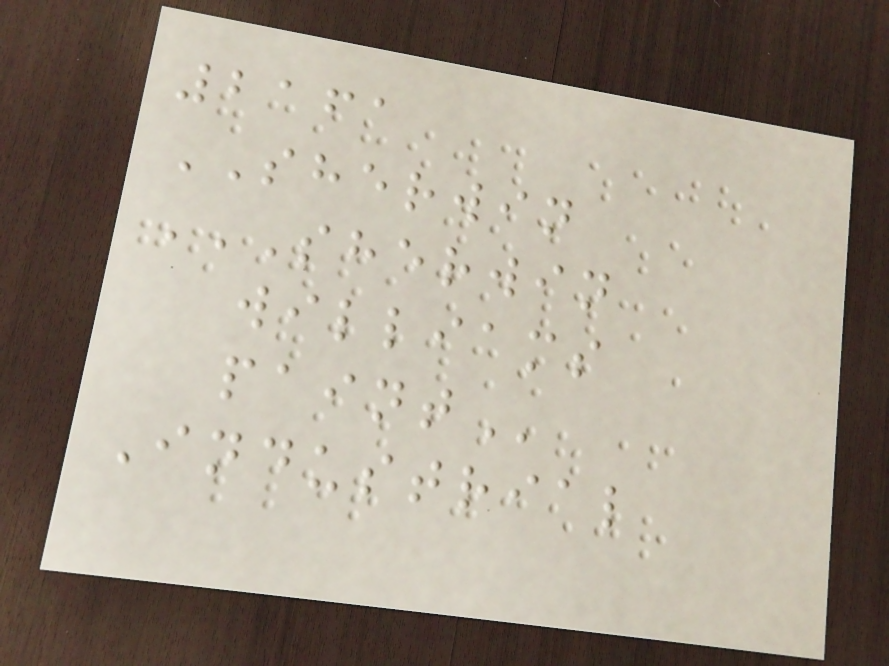2161
SHERWIN
SHERWIN
WILLIAMS
PAINT
Industrial
